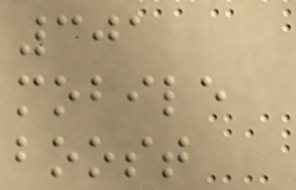301
mobile
boost
